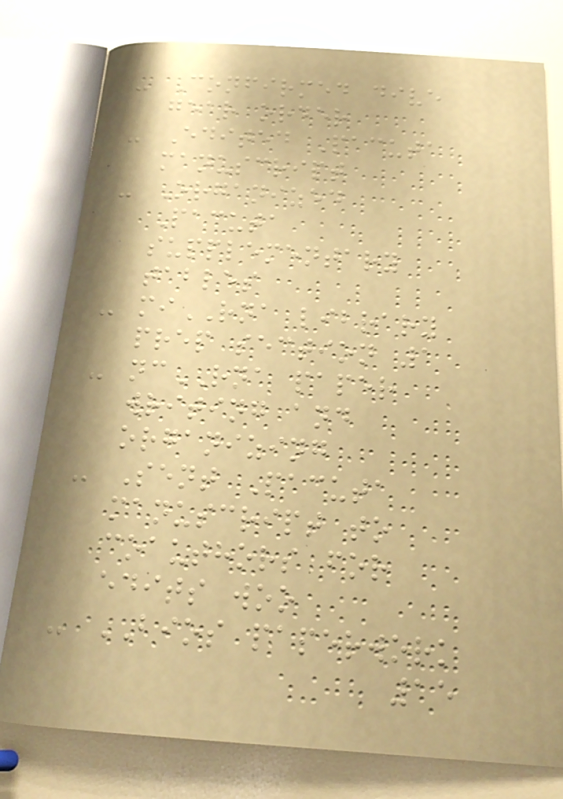- Confirmed dive
gear order
- Edited Pacuta
manuscript
- Organized
Pacuta
supplementary
tables
- miRNA library
prep section 1
- ncRNA paper
writing and
organizing
- Sent Pacuta
manuscript to
coauthors for
edits woo
- BIOS paperwork
15
